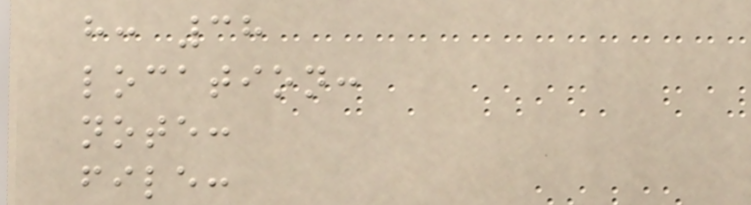h: 38
location:
note:
file:
